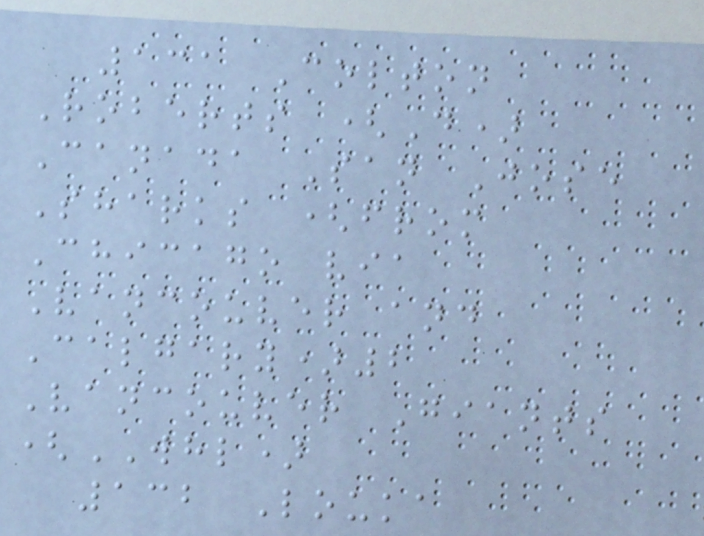131 Colton
Roberts (D)
Canada San Jose
Sharks (from
Chicago via
Vancouver and
Calgary)2
Vancouver Giants
(WHL)
132 Louka
